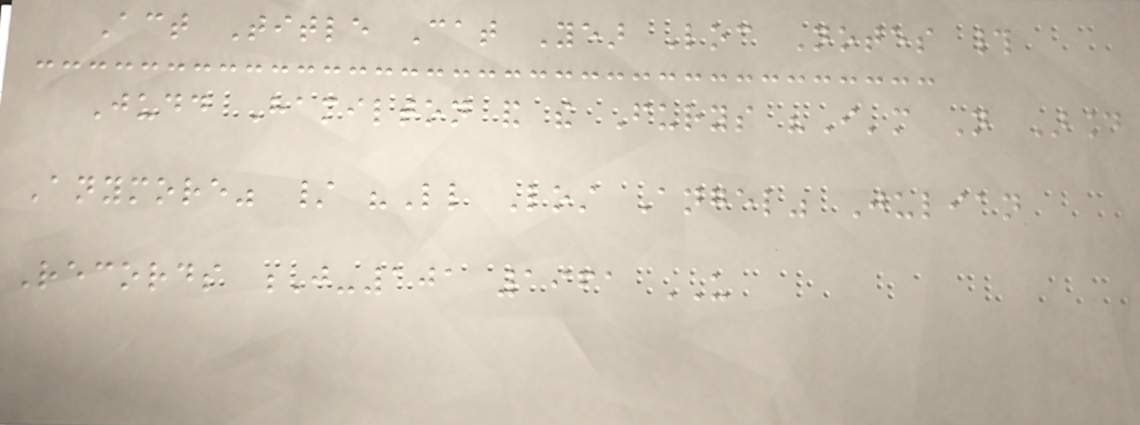Act Title Cat Year Loc Notes #
Judd Hamilton and the Furys "I'm Not Around
Anymore" / "Little Lost Angel" Julian
Records J-101 1961 US
